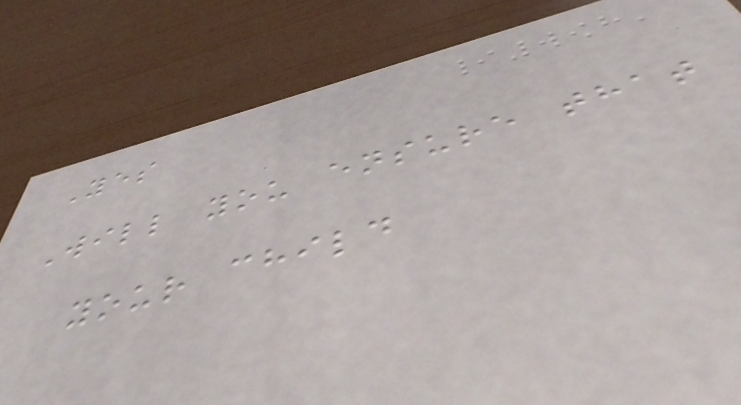Yes
Will you ensure that
your child
